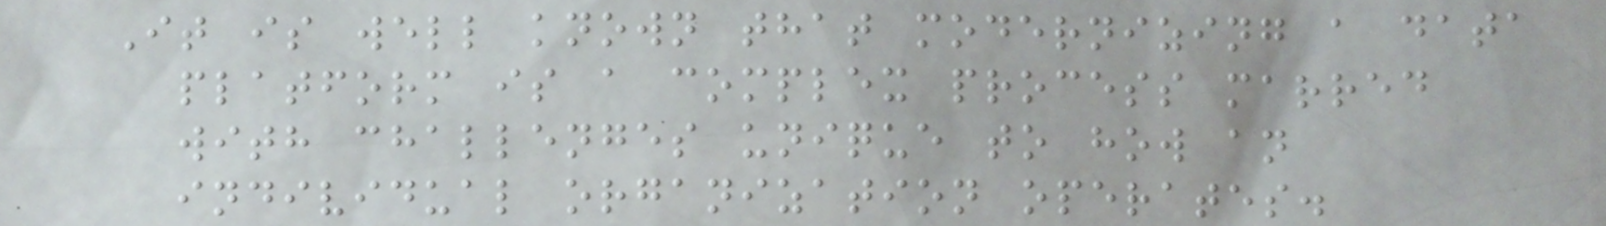It is well known that modernizing a data
platform is a complex process marred
with challenges unique to how an
individual organization operates.
